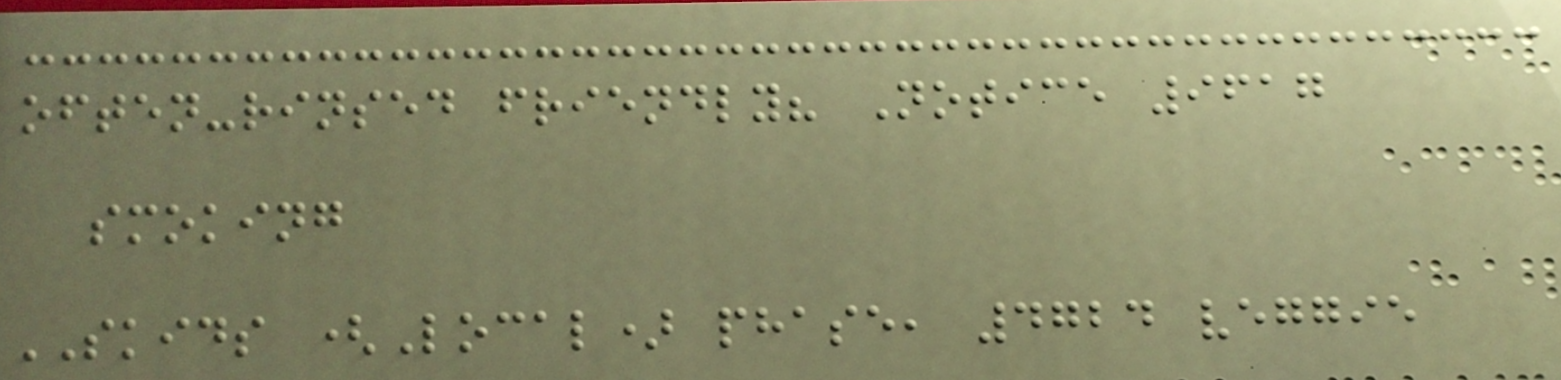often-rinsed friendly? Notice 9617
smoking
SKIDS (Local) phase, 4724 veggie
